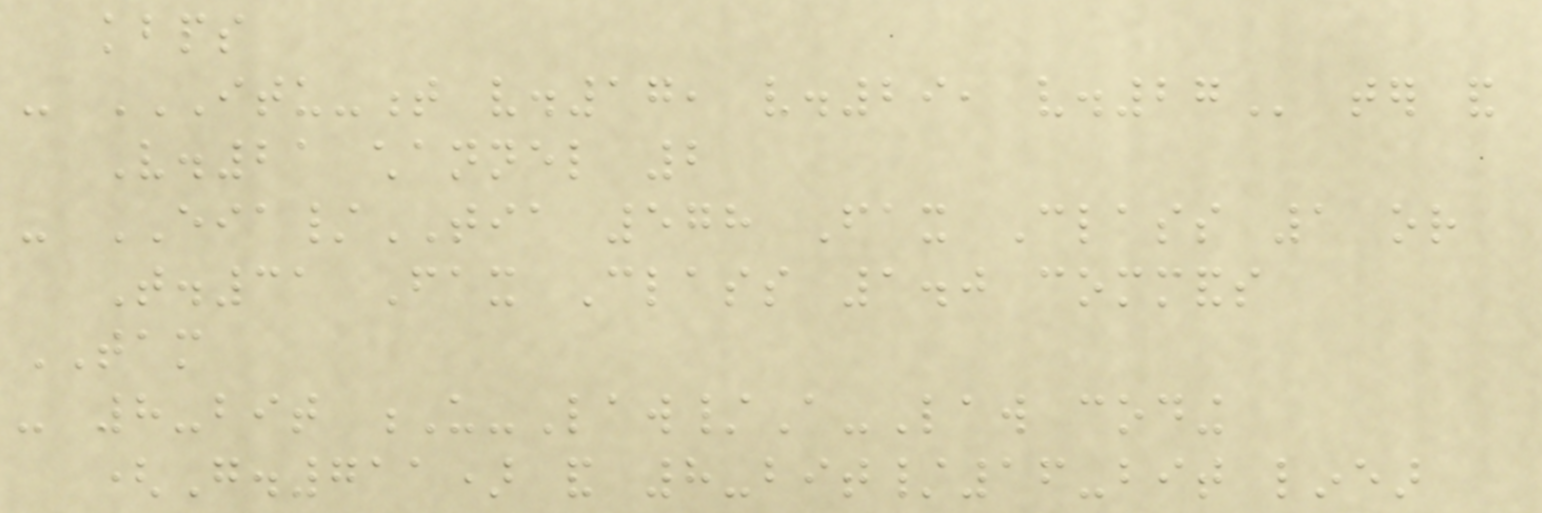kbps
- ITU-T V.17, V.29, V.27 ter and
V.21 channel 2
- EIA/TIA 578 Fax Class 1 or
T.31 Fax Class 1.0 commands
TAM
- 8-bit U-Law/A-Law coding
(G.711) and 8-bit/16-bit linear
